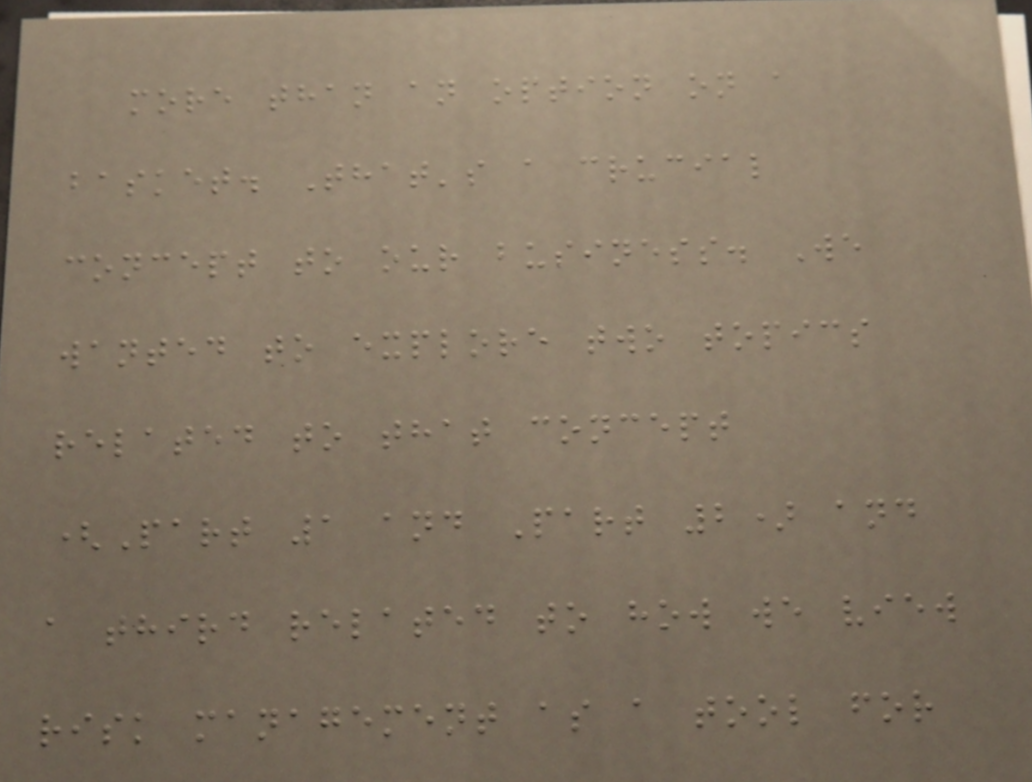more than an option on a
basket. That's a crucial
concept to our business. We
wanted to explore two topics
related to that concept
(Part 1 and Part 2) and
a third related to how we view
risk management as a tool for
